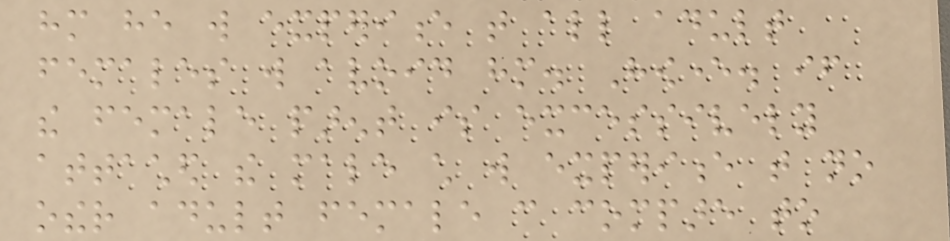him he will experience that all adult
females will avoid him. However. if
the female parent is excessively
attached the male child will experience that no
other adult female can compare to
